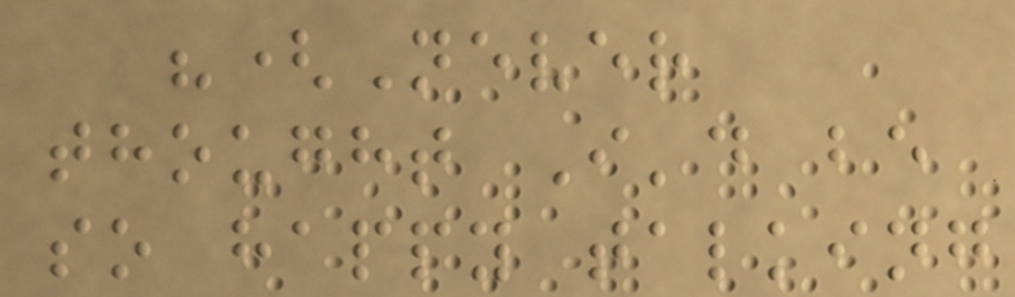"(Never
thought I'd be
so happy talking
